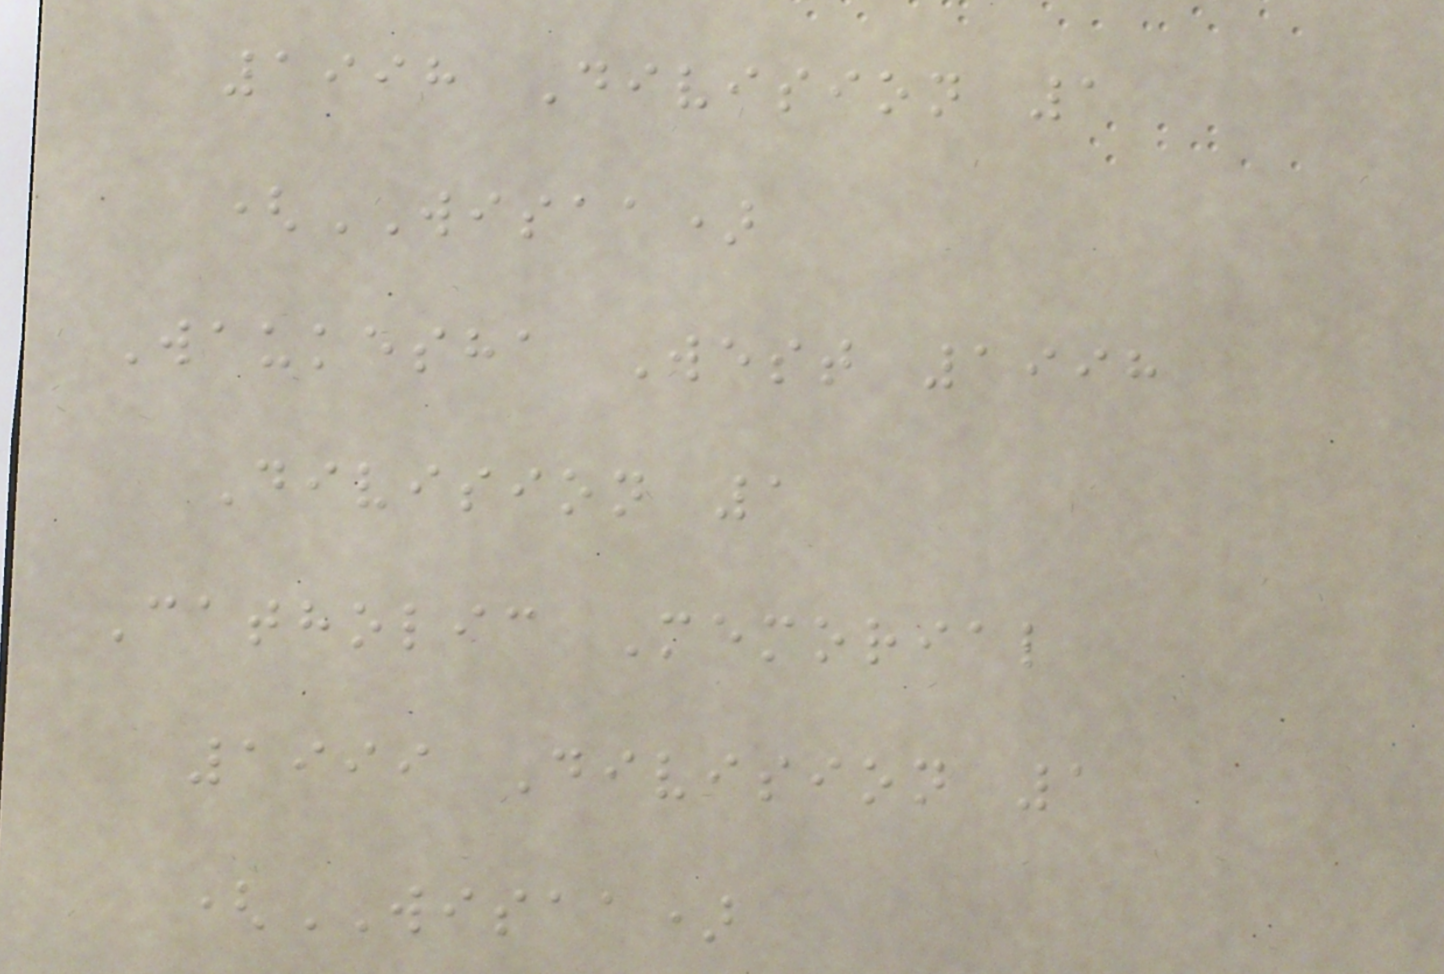1998 Division 1
(WISAA)
Waukesha West 1998
Division 1
Catholic Memorial
1999 Division 1
(WISAA)
